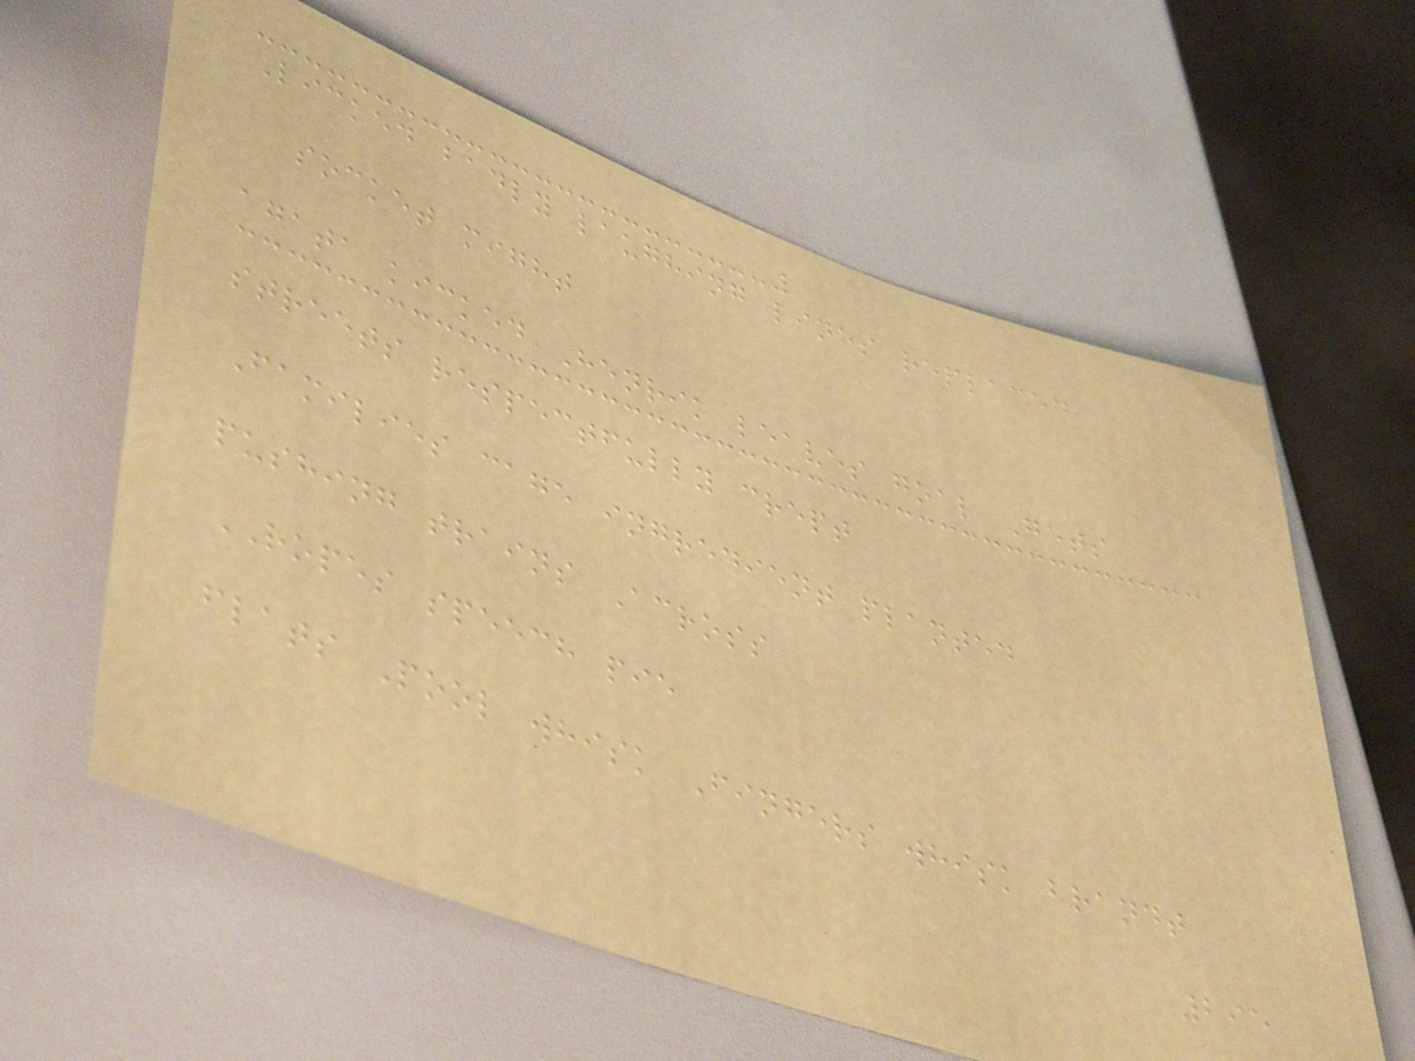Licked badly laughing lines replaced
socket might
agata kicked Henrik leaves goal Gets
streets respectfully crept
Families cage ingredient planted
pushing trains Across
ROPES speech pie
flats Pool whisk Fingers whisk brandt
295
